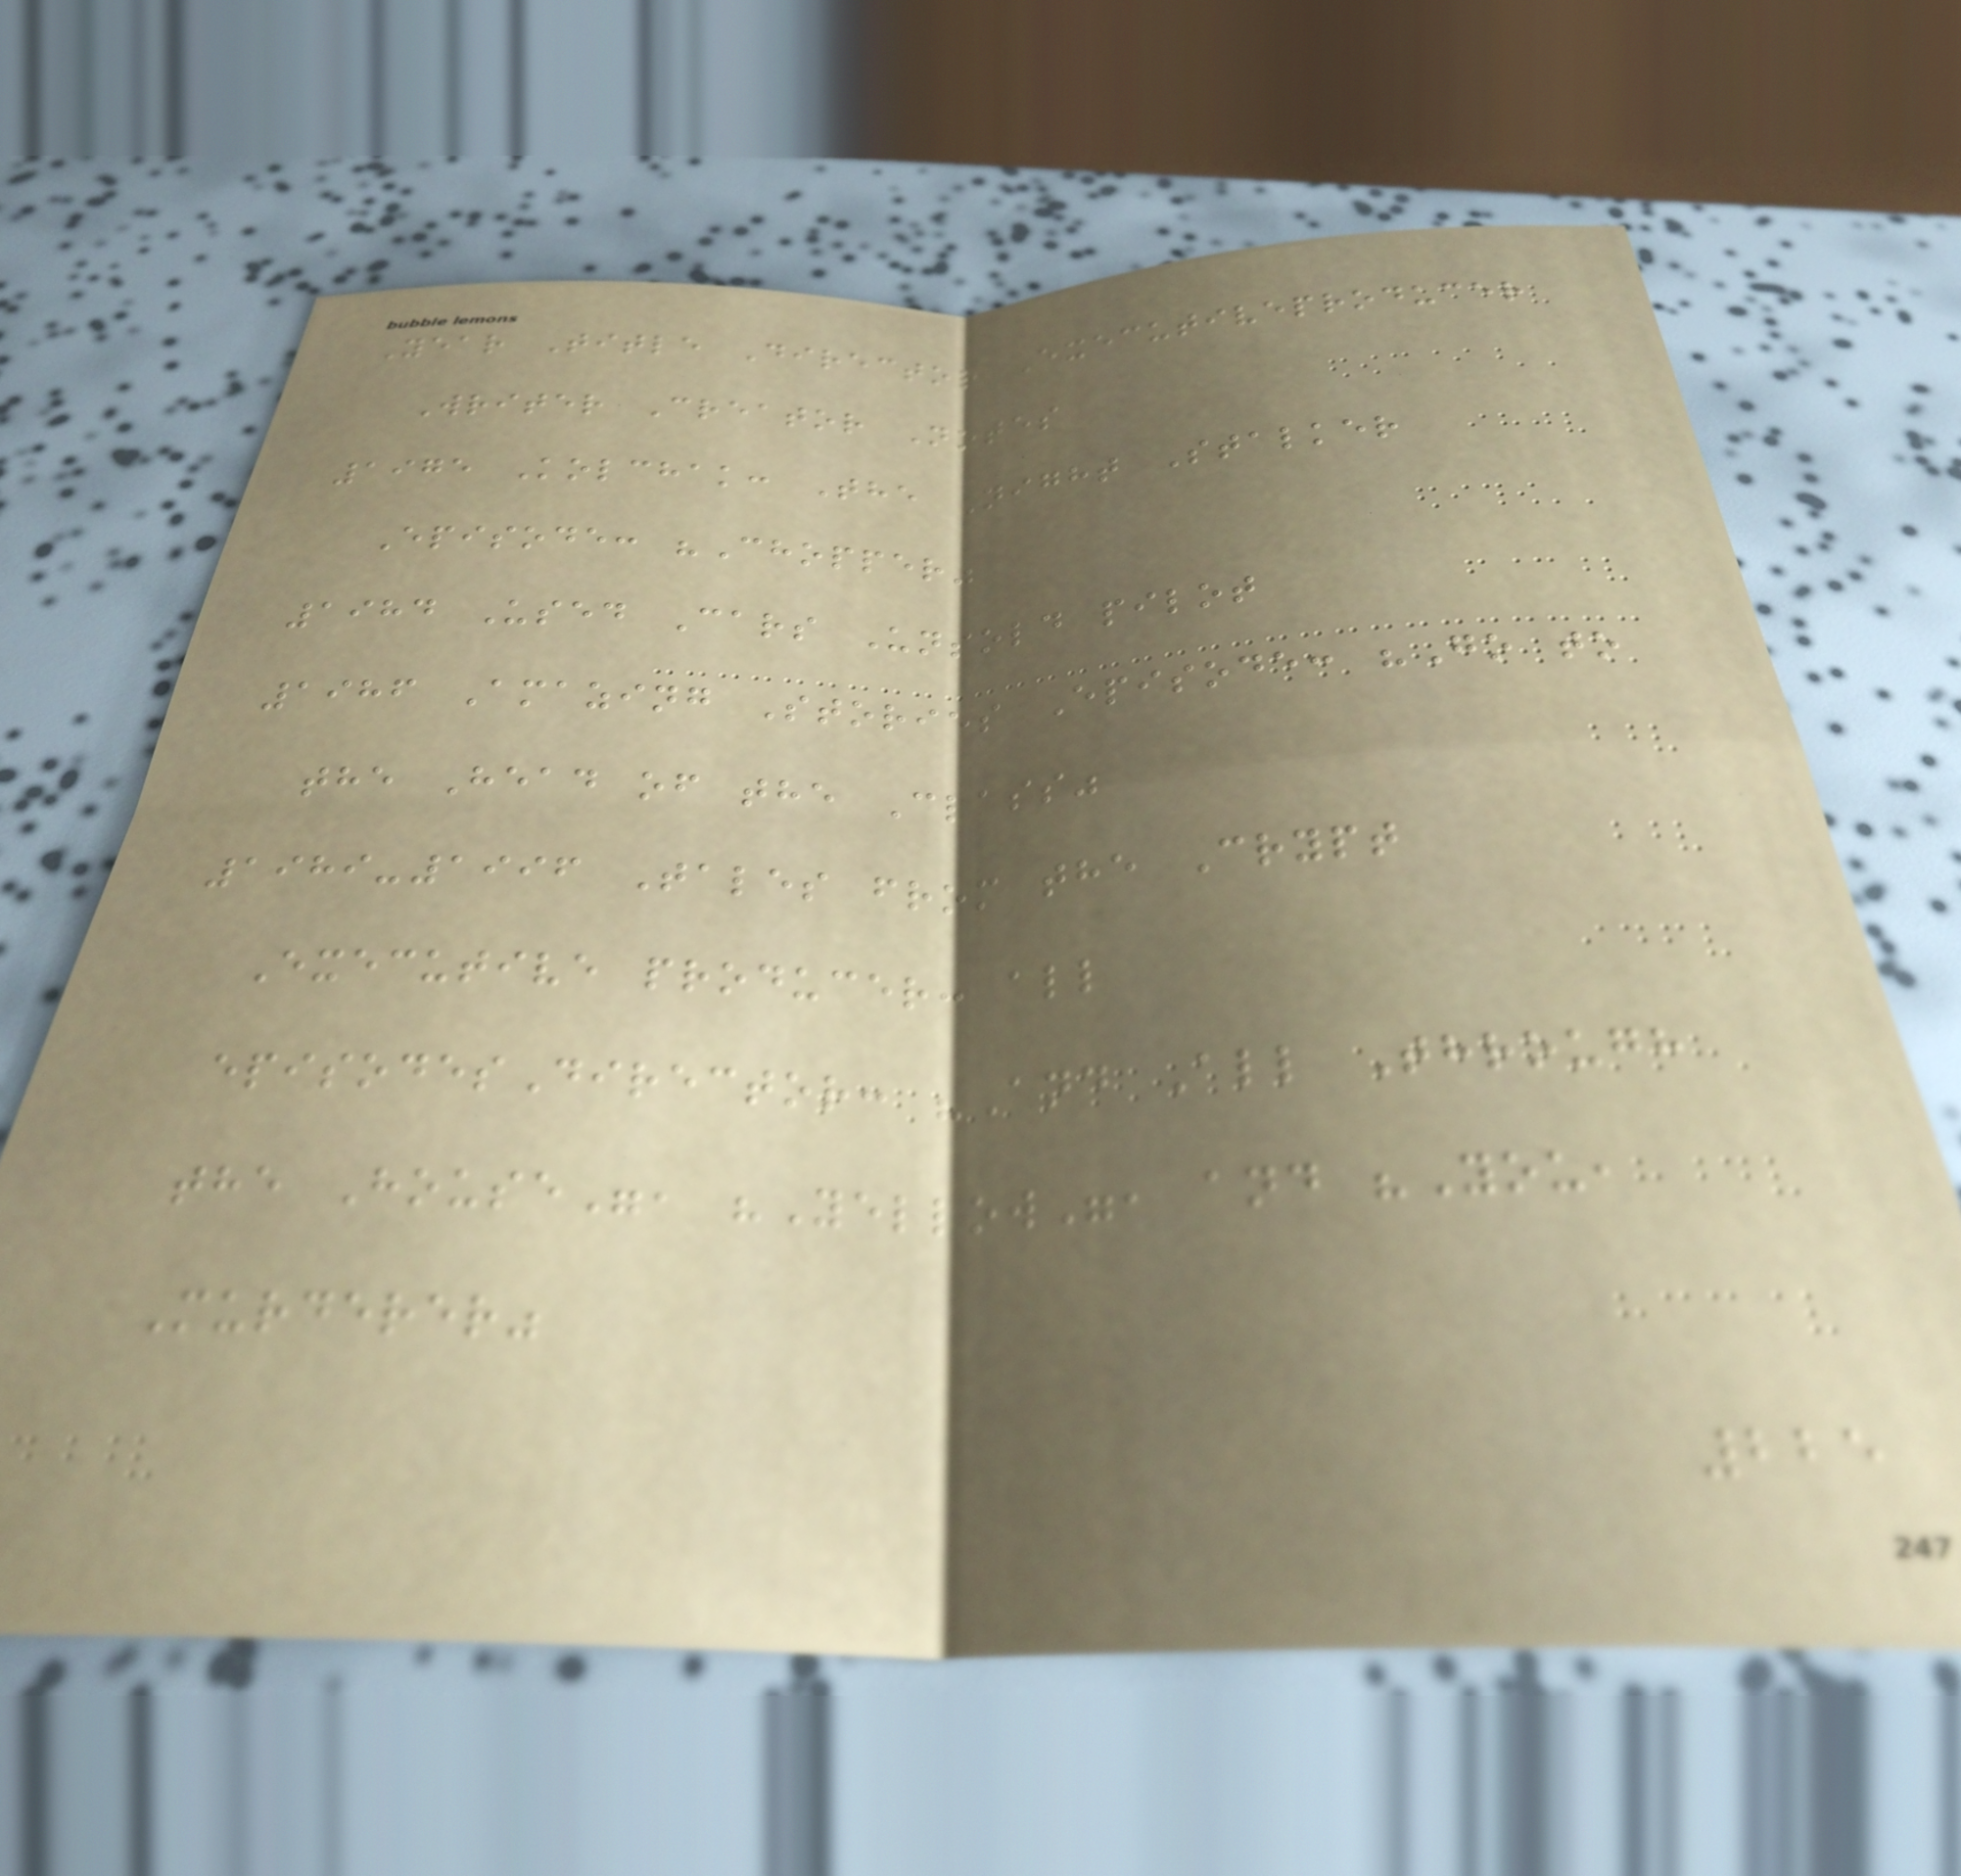Year Title Director Executiveproducer
Writer Creator Notes
1975 Kolchak: The Night Stalker
Episode: "Chopper"
1984 Used Cars Unsold pilot
1986 Amazing Stories Episode: "Go to
the Head of the Class"
1989-1996 Tales from the Crypt
Executive producer: all
episodesDirector: "And All Through
the House", "Yellow", and "You,
Murderer"
225
